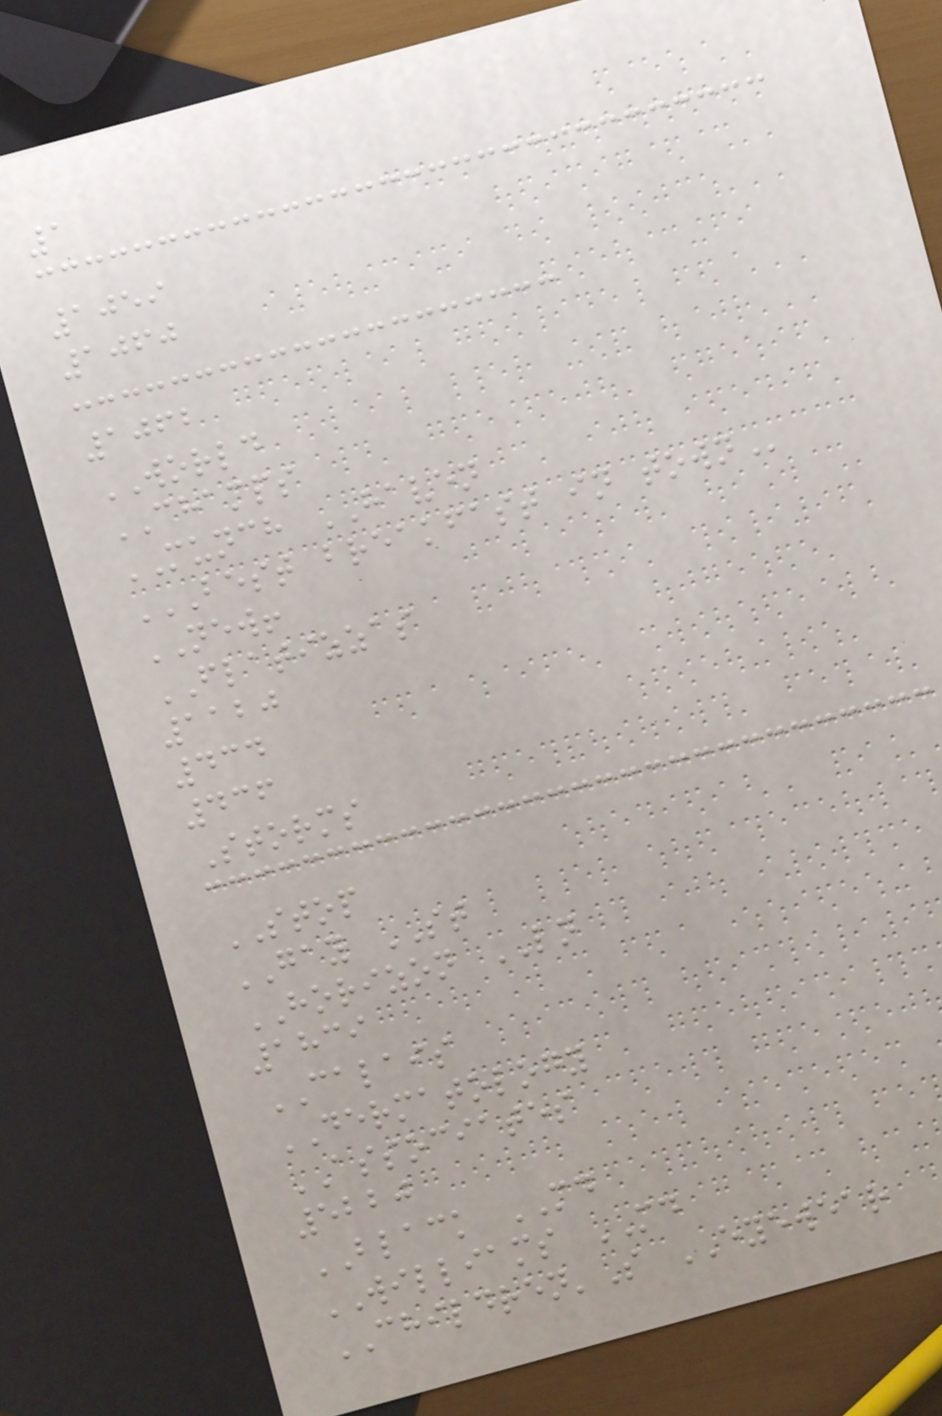1
1059
1060
1062
WORLD
CHAMPS
MUNCH HAVEN
BEST BREAKFAST IN TOWN
NEW!
FLATIZZAS
1120
434
436
Storms
STOP
GAY ST
HORIZON LN
1839
CALAIS
DERMATOLOGY
ASSOCIATES
5220
BLACK MD
WILLIAMS MD
CHILDREN'S EYEWEAR
